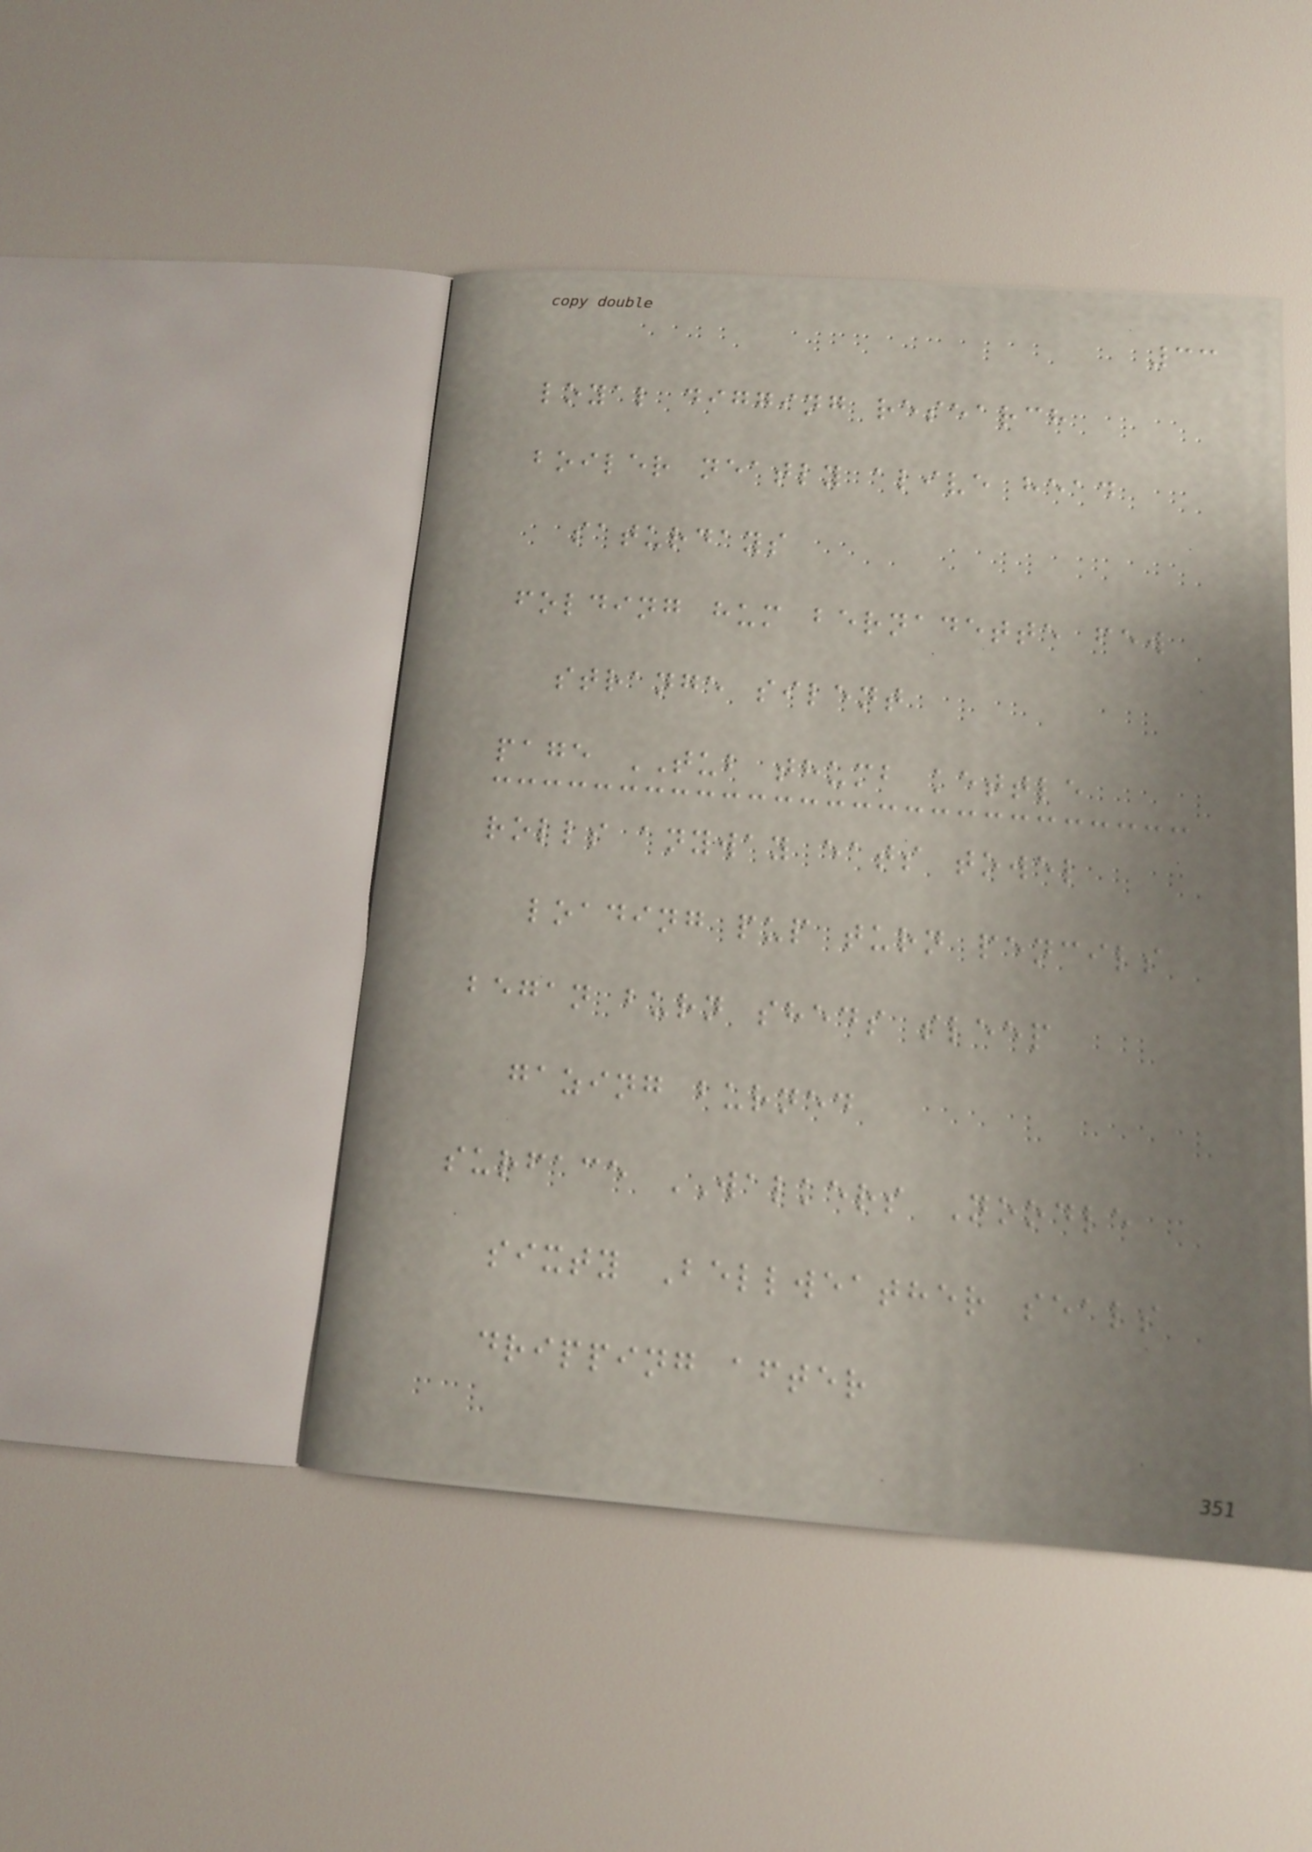33
loyal digging research
boiler neatly alive head
saturdays
folding hum bernadette few
strange silent
page TUB thumb kettle
rolls anyway eats towel
loading pup turn pencils
began burn sheds sleep
gazing burned
surface WALKERS Noodle
sixty Bellweather seals
dripping after
